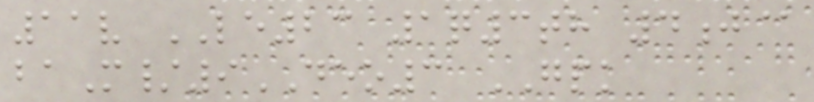11v LE23 1q3th 4j@
baM/9DEO3 GPK
